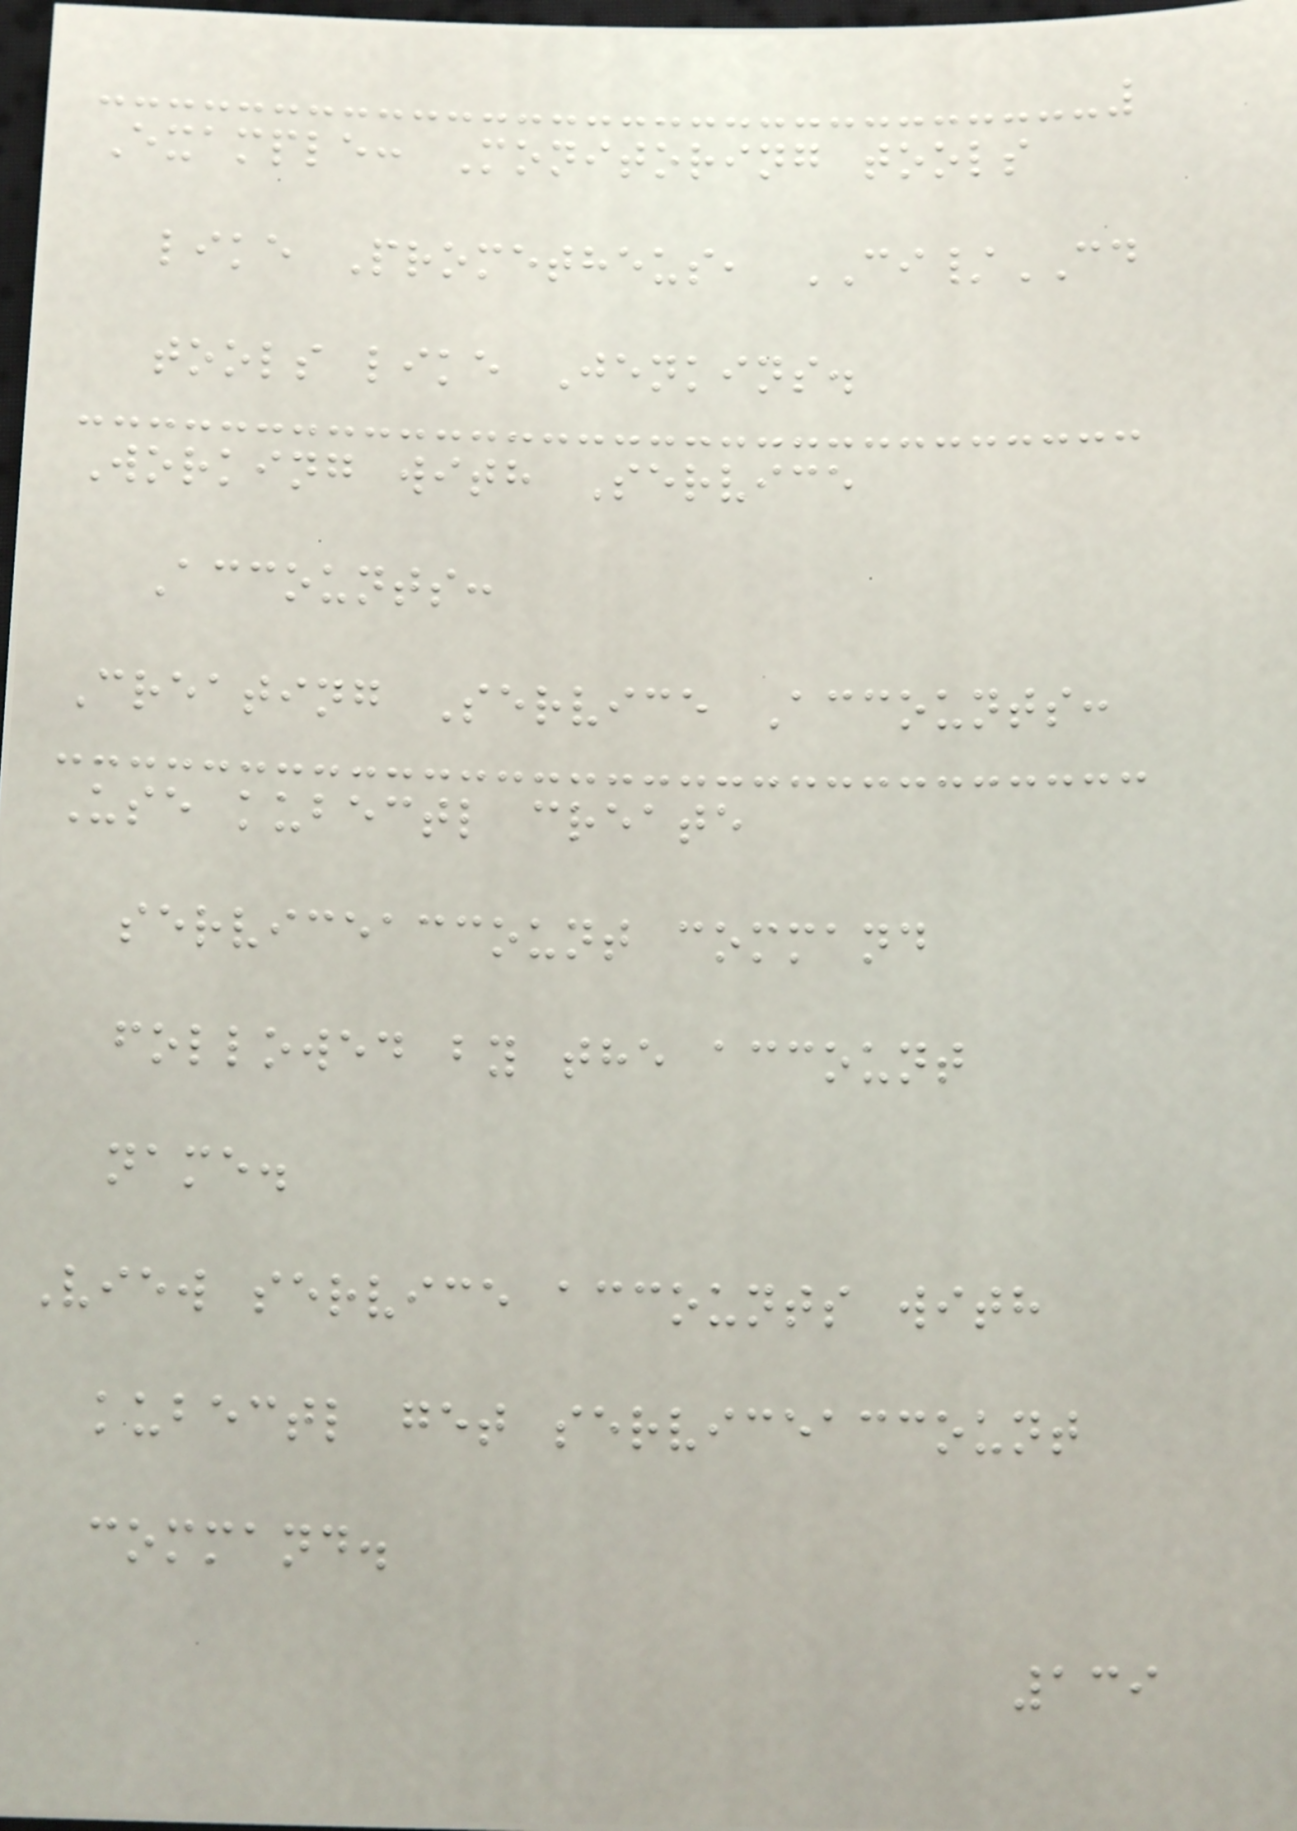Example: Monitoring tools
like Prometheus, CI/CD
tools like Jenkins.
Working with Service
Accounts:
Creating Service Accounts:
Use kubectl create
serviceaccount command
followed by the account
name.
View service accounts with
kubectl get serviceaccount
command.
139
